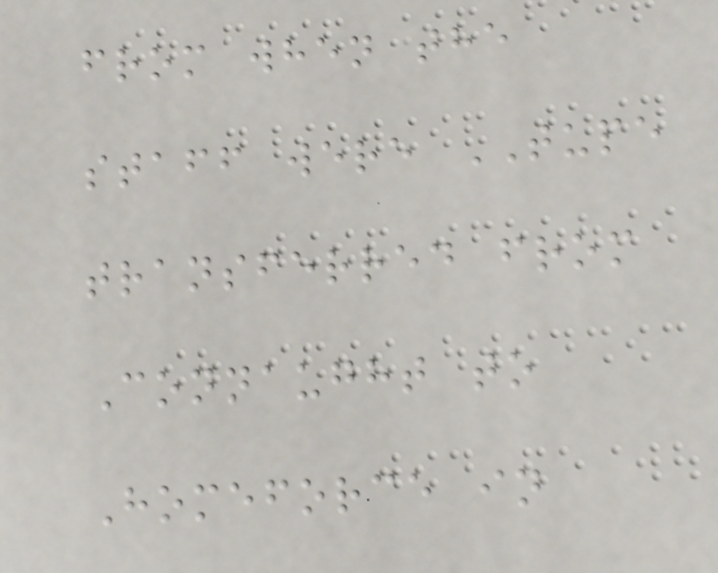from when the
staff were TUPE
transferred from
Connaught to
Homeforce in
